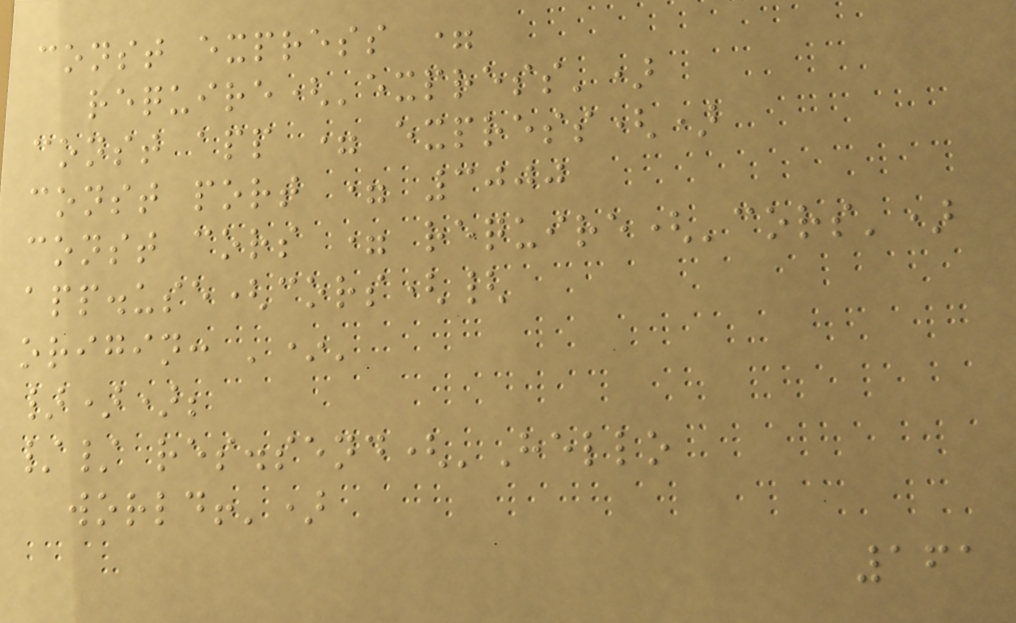const express =
require('express')
const app = express()
const port = 3000
const cors = require('cors')
app.use(cors({
origin: '*'
}));
// res.send('Hello
world!')
161
